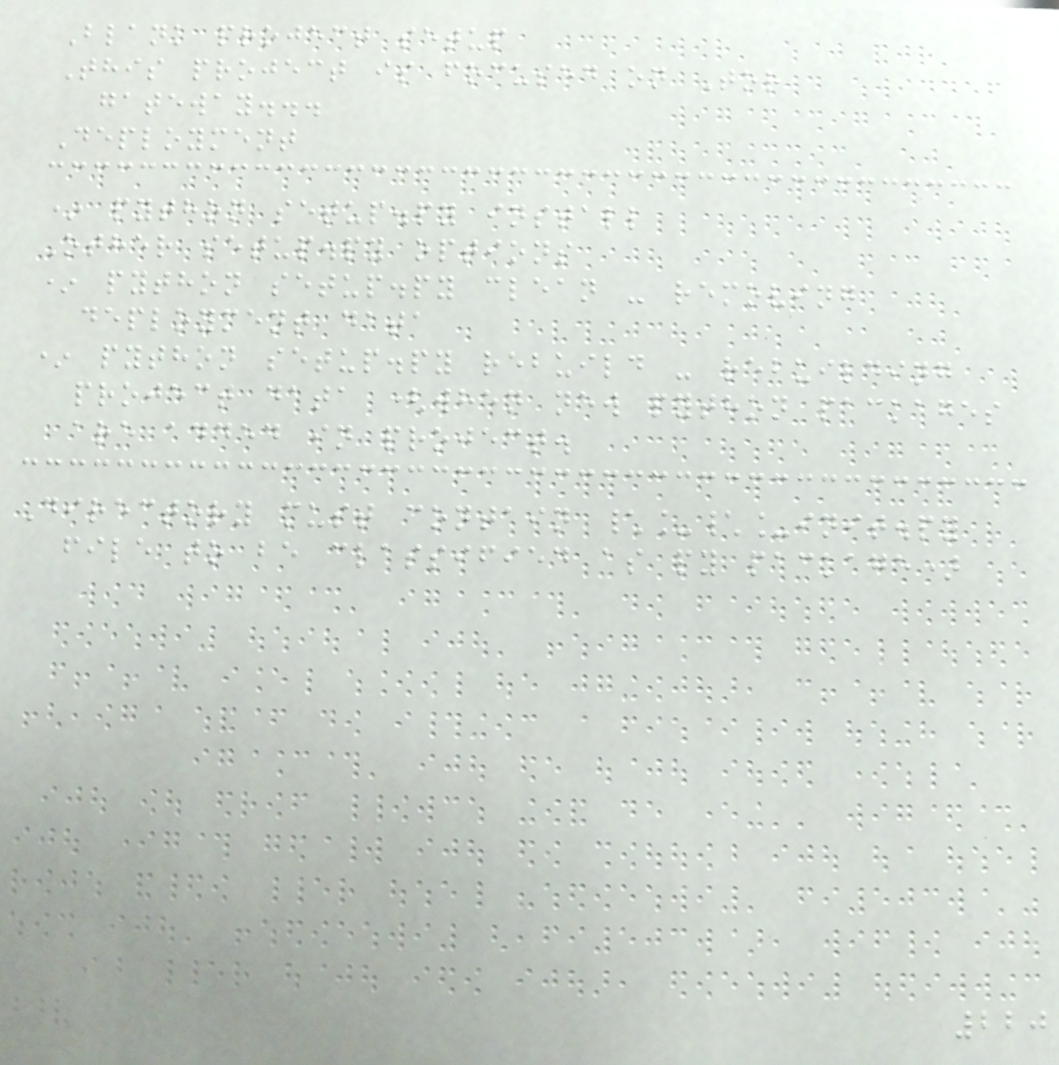Blank project setup
This project is focused on Tor
gateway...
Deployment
* python setup.py install
Other setup.py options
* python setup.py clean - removing
deployment data
* python setup.py rebuild - rebuilding
project data (when new python packages
are added in project.
Directory must contain \_\_init.py
file to be classified as py package)
220
